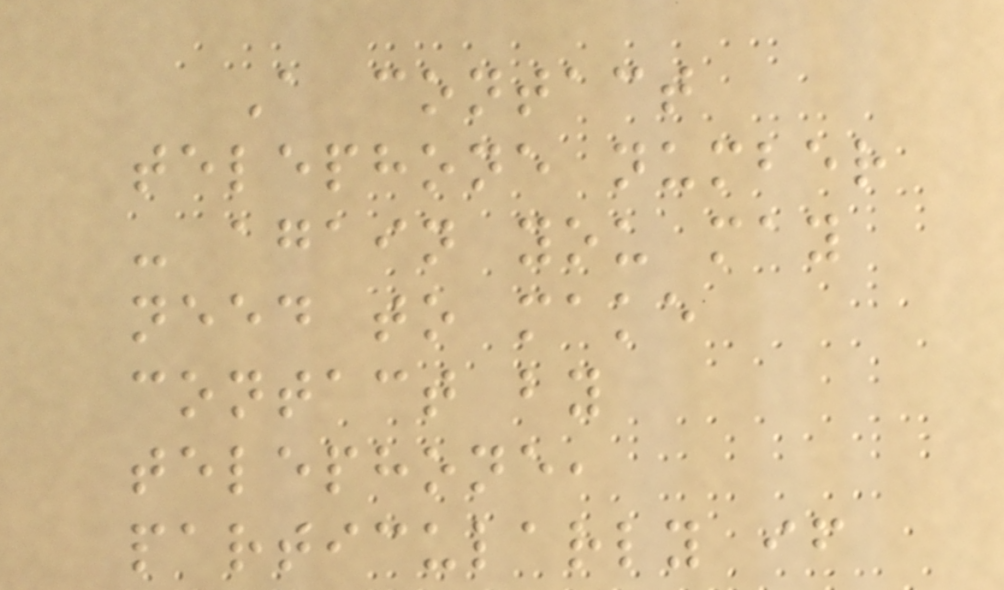A contact
telephone number
- again you may
need to make
contact by
telephone,
particularly if
